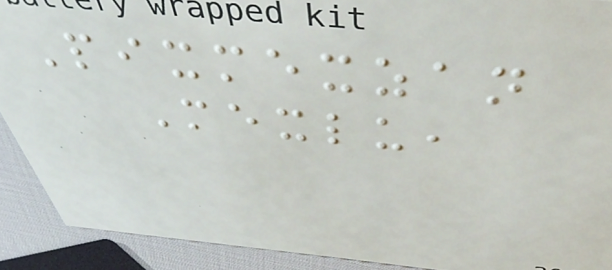Pixmexzan
Mexlu,
